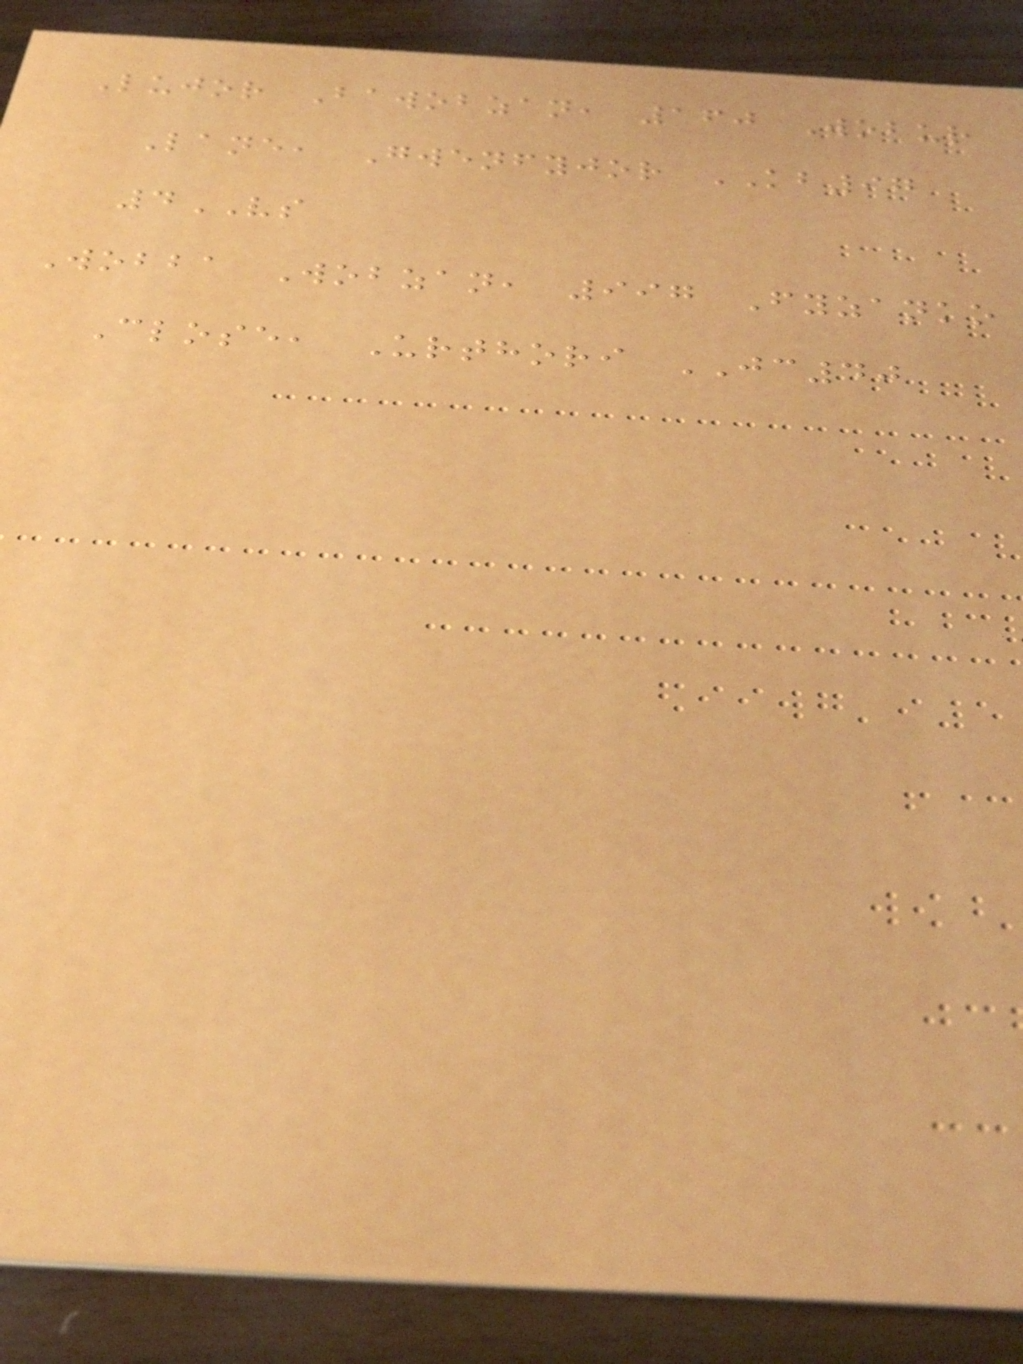Lujor Bawobzan, 160 Wobur
Lane, Gwenfyjor KB97
4VS
Wobba Wobzan, 997 Fyzanko
Close, Urthori JC40
